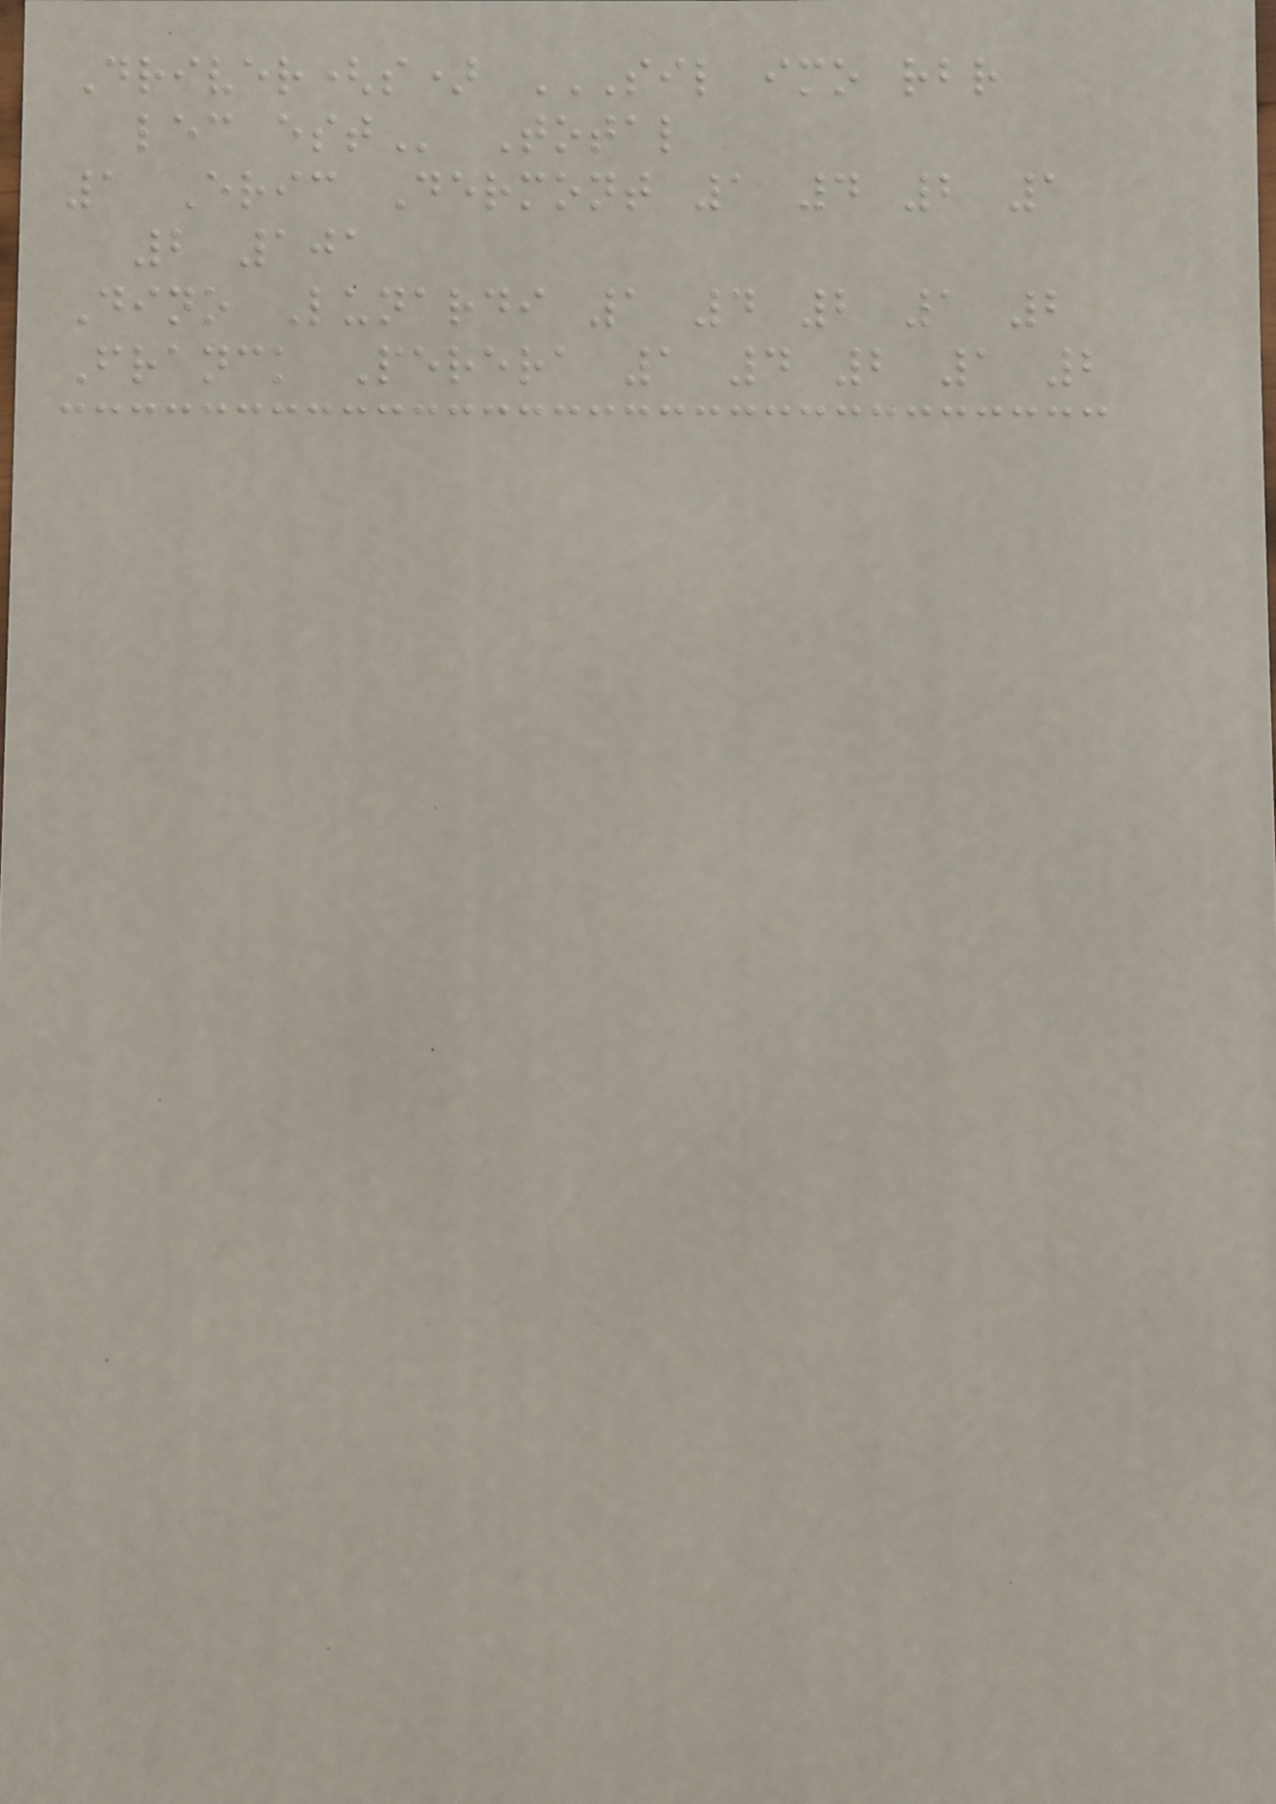Driver(s) SIL IMO RBR
LEC EST Total
1 Eric Dermont 1 4 2 1
2 101
Dino Lunardi 1 4 2 1 2
Franck Perera 1 4 2 1 2
